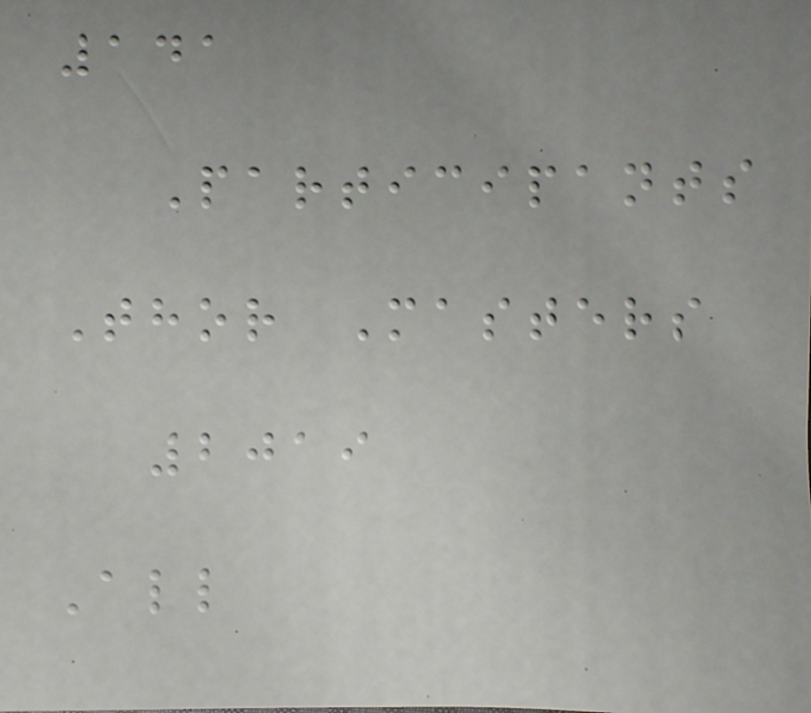141
Participants
Thor Masters
2019
All
